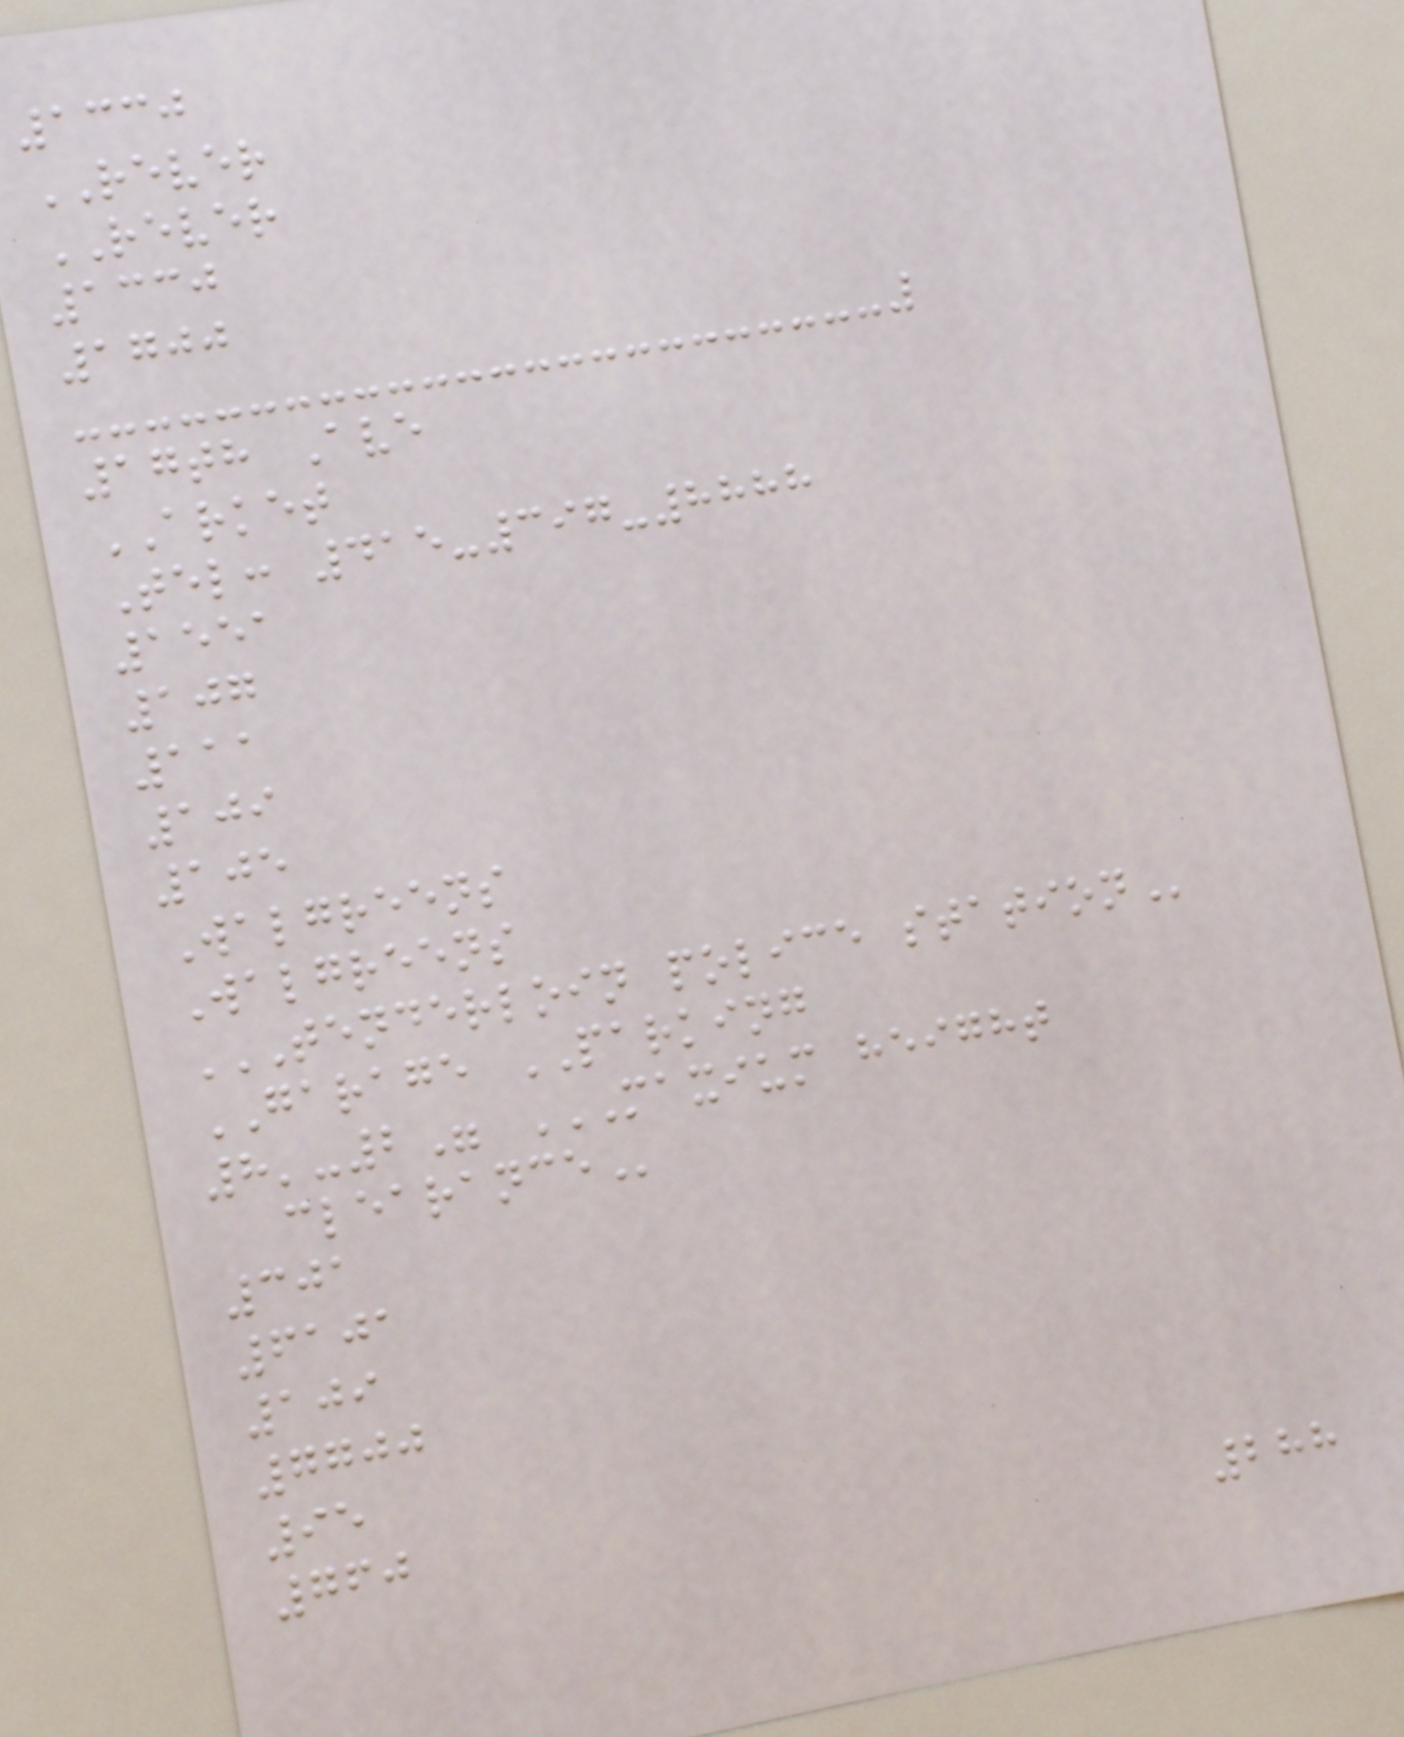1330
REVER
REVER
1330
1700
17th Ave
ARKET
Tel: 415-397-8888
1551
107
111
109
105
Walgreens
Walgreens
TENDERLOIN POLICE STATION
GARAGE PARKING
8'-2" MAXIUM HEIGHT
CLEARANCE
301
6101
109
7700
95
760
288
